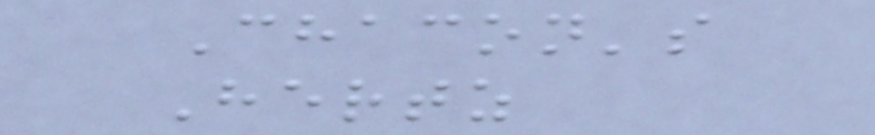Chacon's
Hertz
